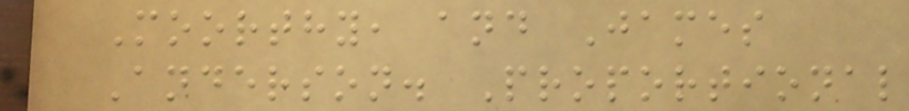Moorthy, and James
Anderson. Proportional
